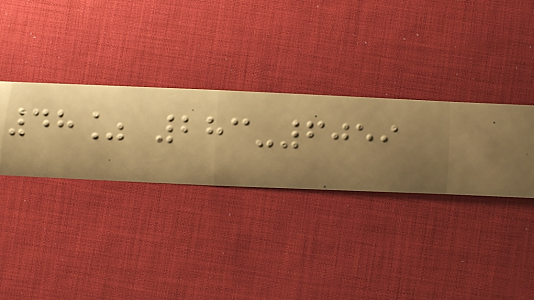48% 283-6059
